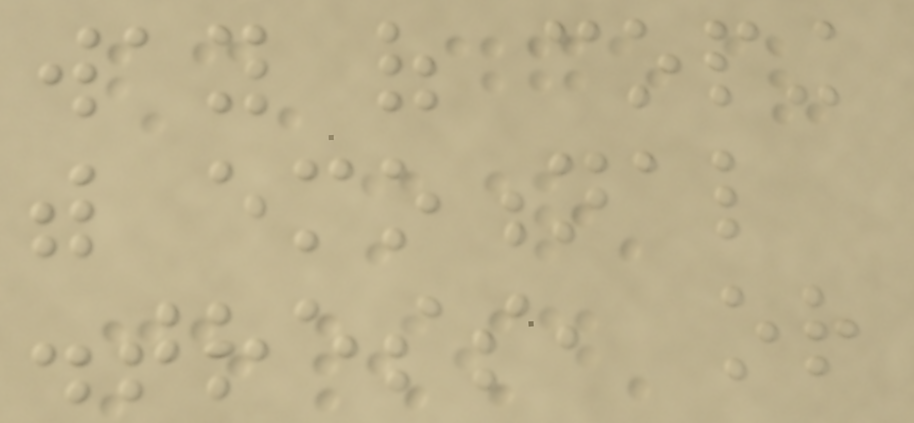way of coping
with emotional
distress, or
